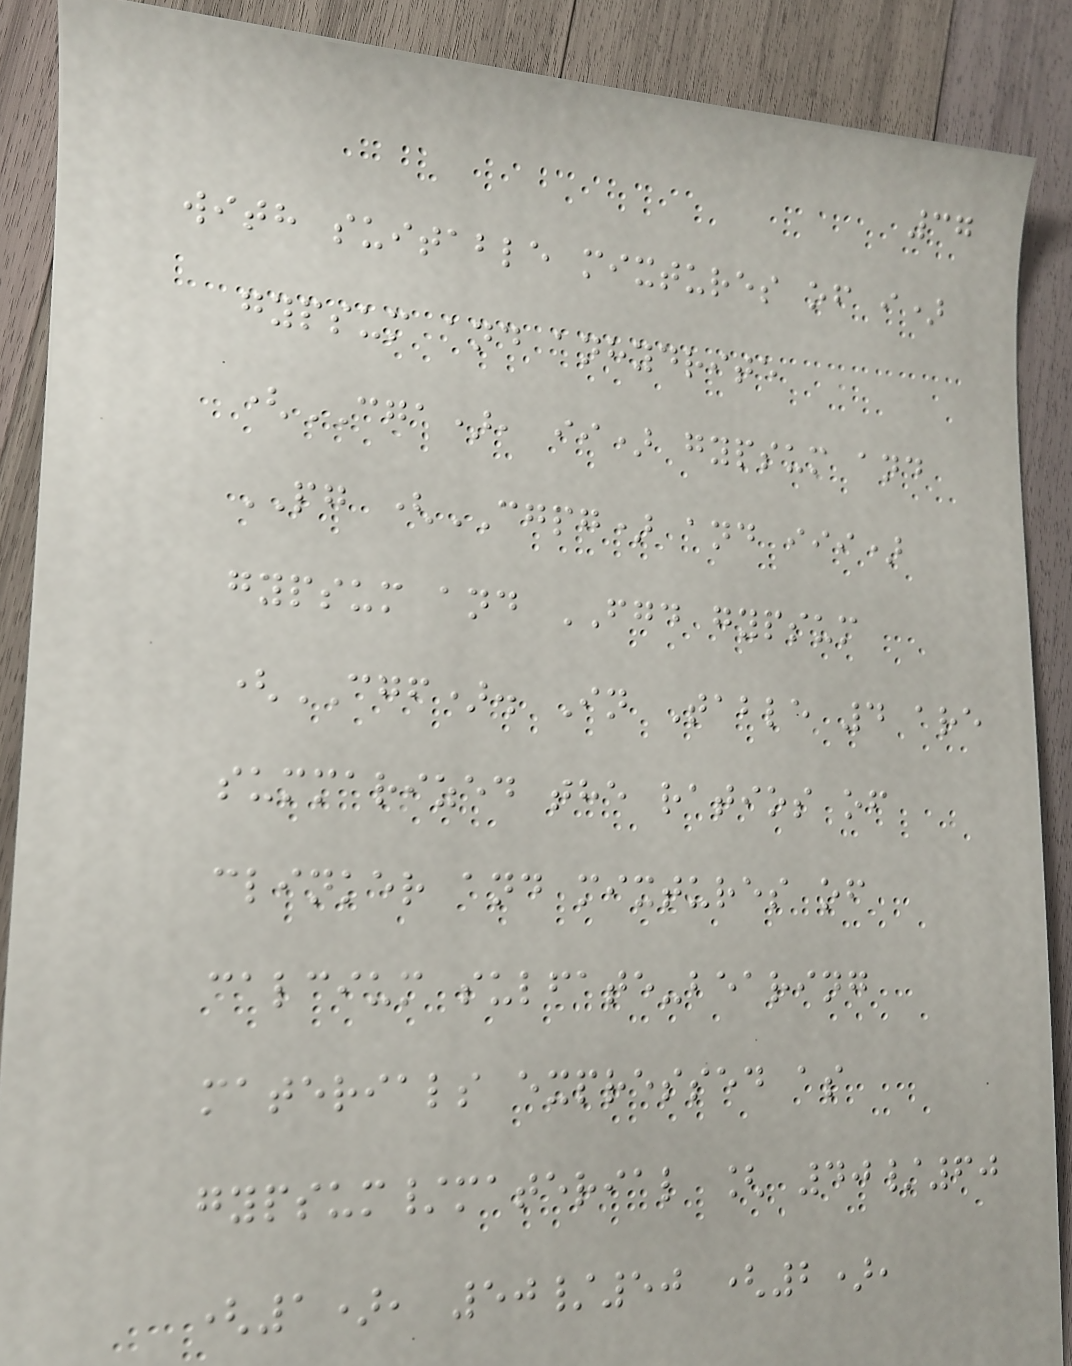37
with suitable mixtures of i)
gypsum and anhydrite
(CGA), ii) gypsum and
PG (CGPG) and iii)
gypsum and FGD gypsum
(CGF). In Table 4 are
summarized the ratios of
clinker and mixtures of
calcium sulfate-bearing
materials expressed as
gypsum/material [ 40/60
(1), 50/50 (2),
